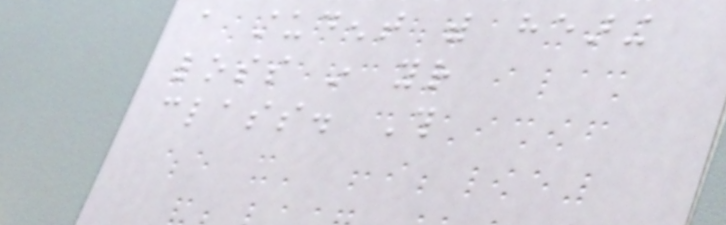a student with hearing
loss in your
class. This
